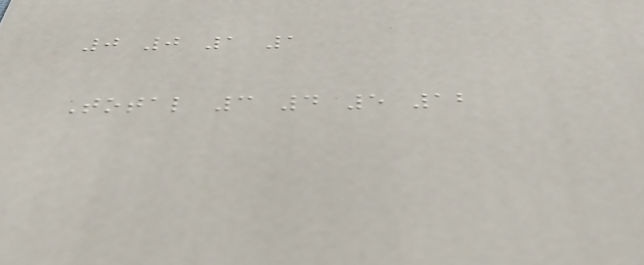0 0 1 1
Total 3 4 5 12
